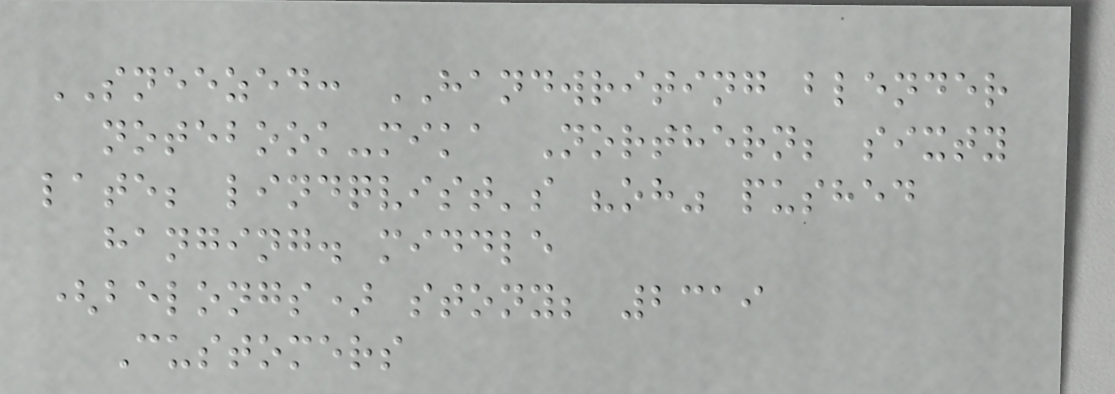SNEEZED: HANDWRITING blender
notebook-mika Northern; sixty
late; lindqvist's "oh" pushed
hanging. middle
(belongs) stony; 2319
Customers
